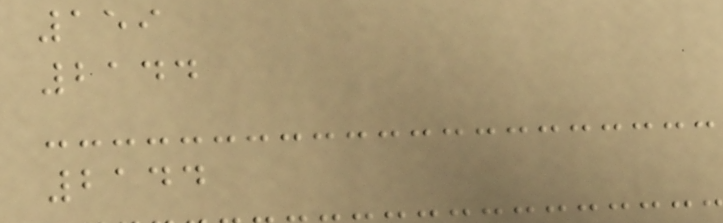159
2144
2144
